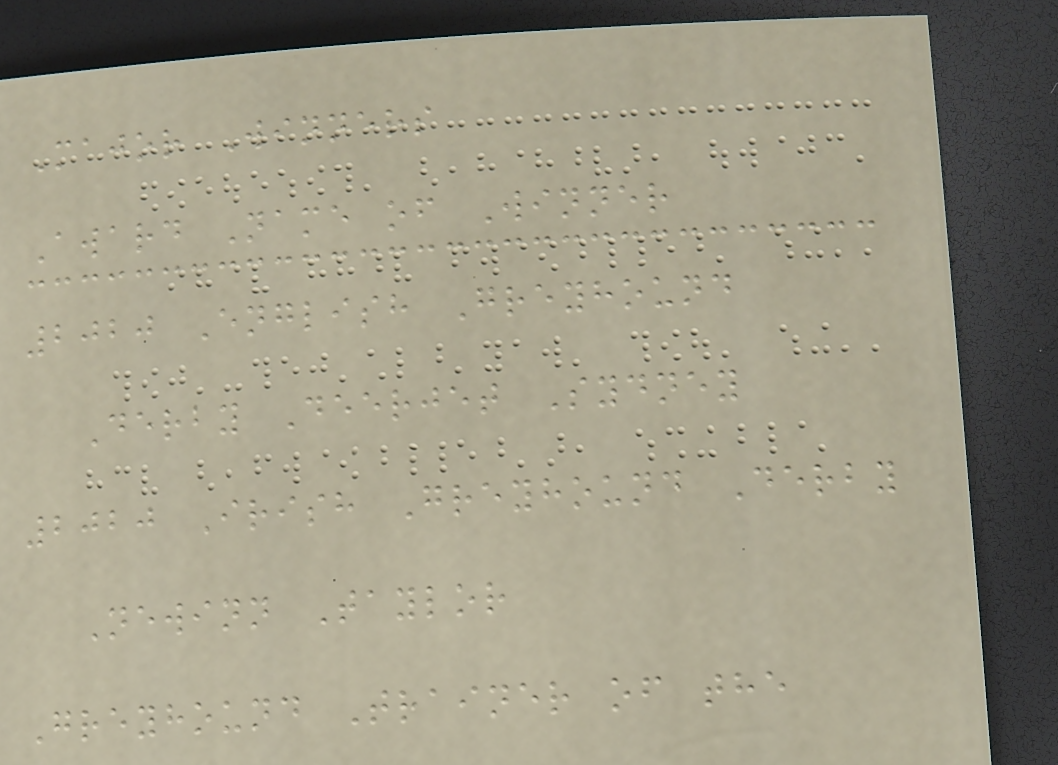Major Winners
Award Name of Winner
2020 English Greyhound
Derby Deerjet Sydney
2020 Irish Greyhound Derby
Newinn Taylor
Greyhound Trainer of the
